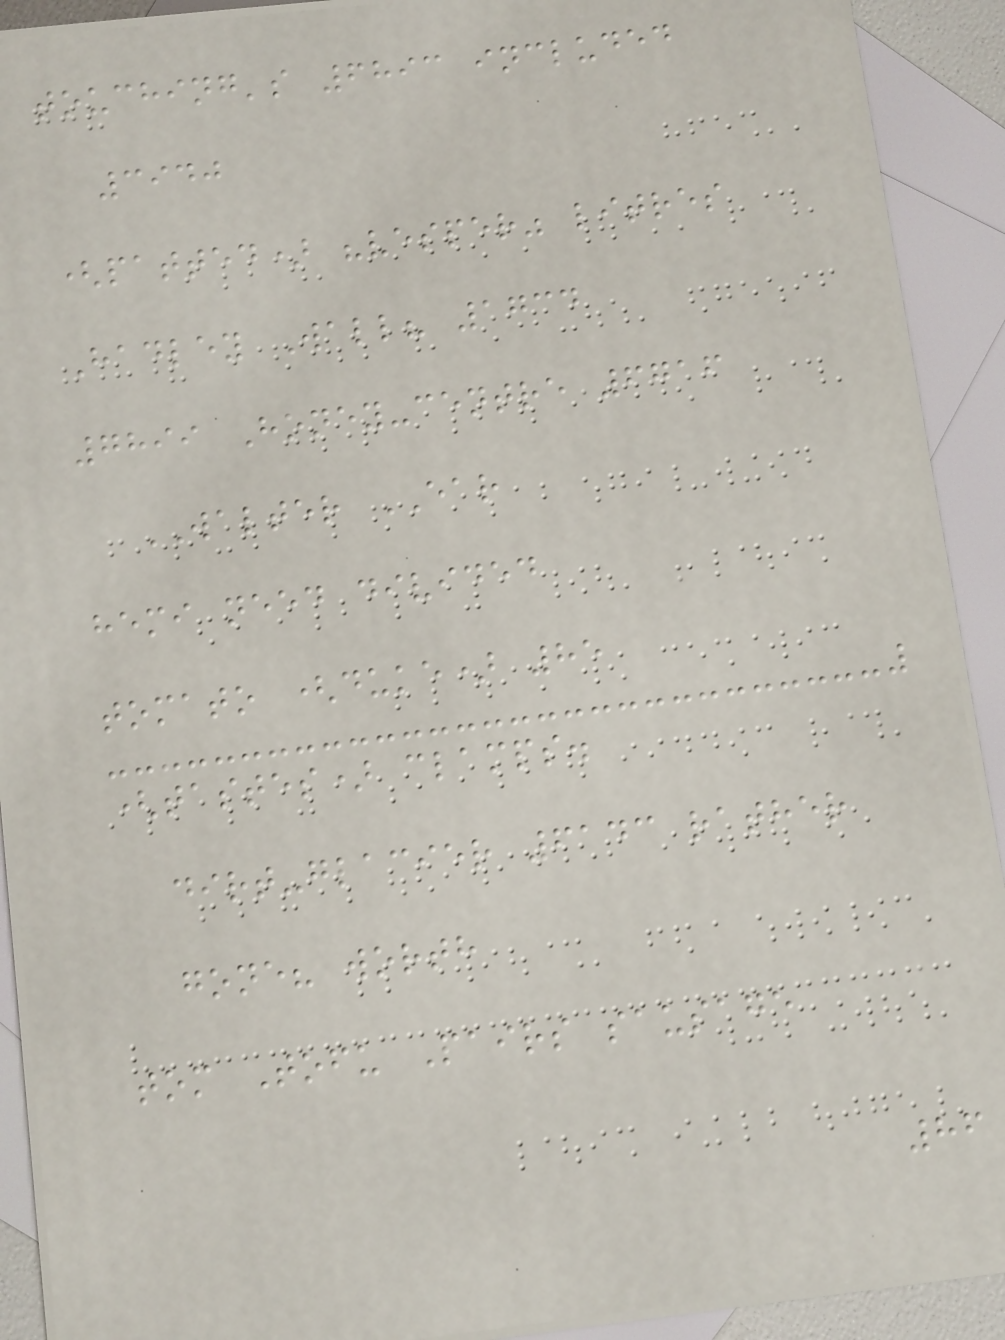touching's 6893 included
3940
(patted) "vesper" litres
Hadley Wall? 1734
7899 Honey-centre 6716
WALTER EAR
hemi need divided
tomato (duke) 85
(tastes) clamps.
dirt-glacier 6143 rather
gone? worth
tom Tofu Pairs sausage
86
